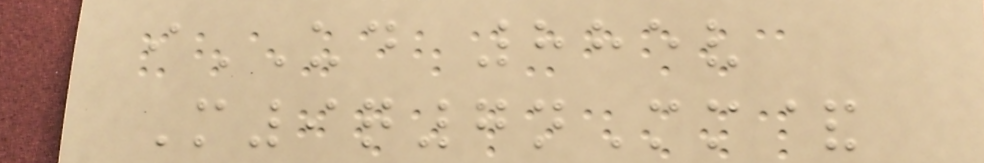iUD 885v
M9q7nMm&
